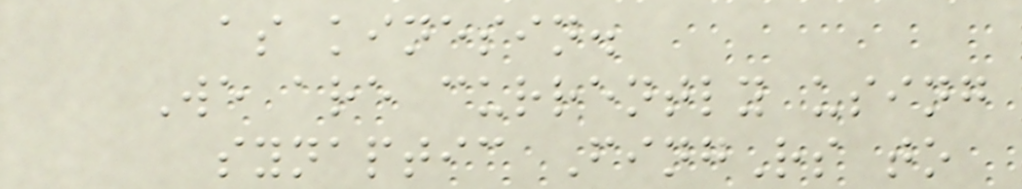as kinesin.
We are currently using
synaptic FingRs to
